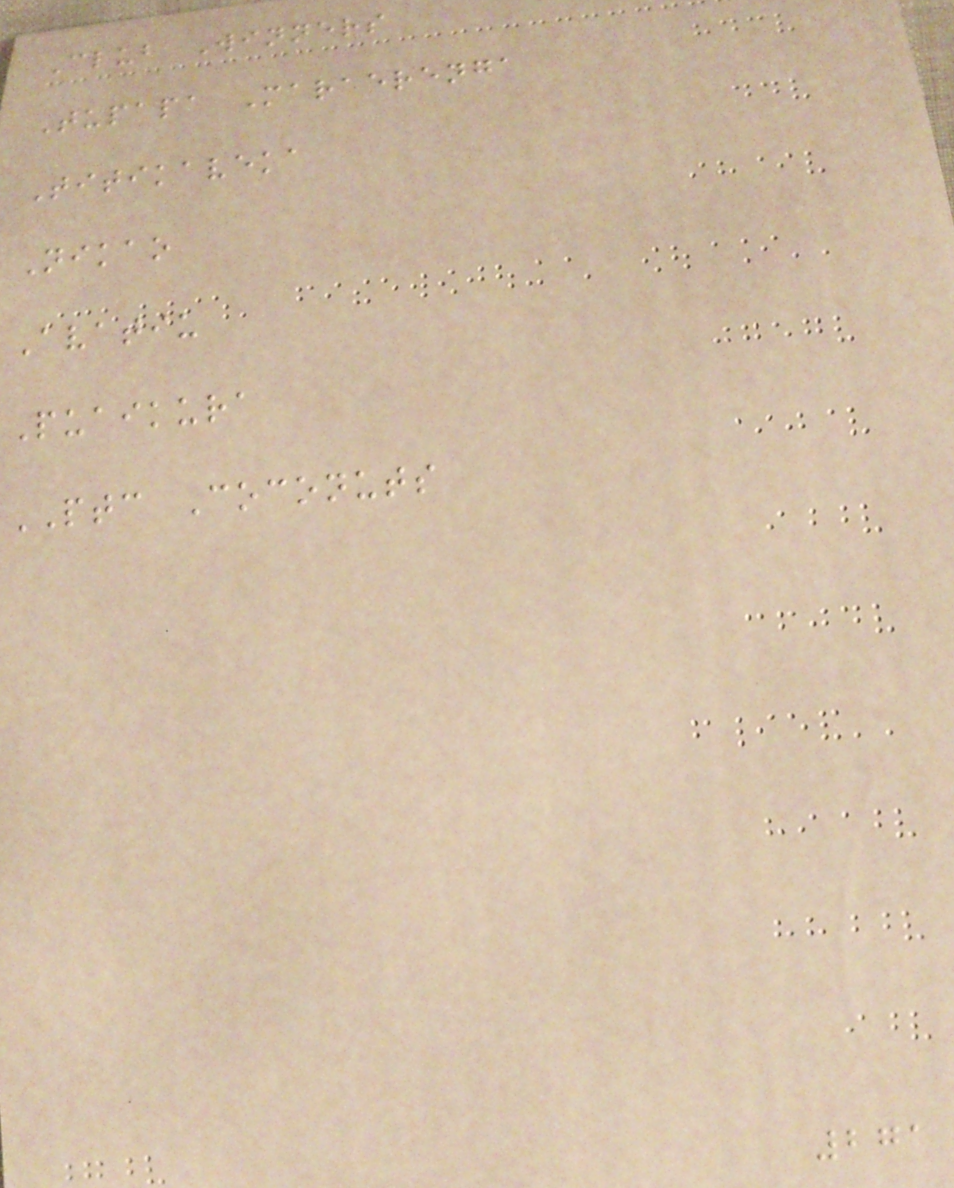Club Winners
Tupapa Maraerenga
Titikaveka
Nikao
Avatiu
Puaikura
PTC Coconuts
271
